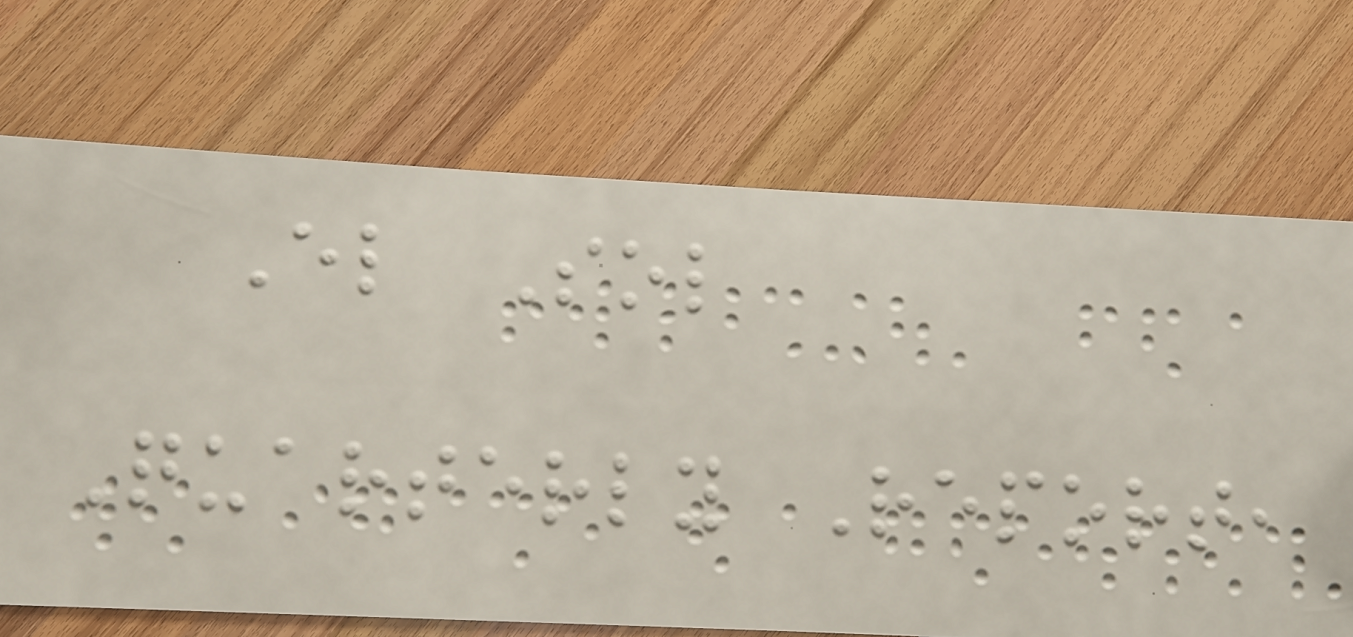El Sol
Quarterly Report,
